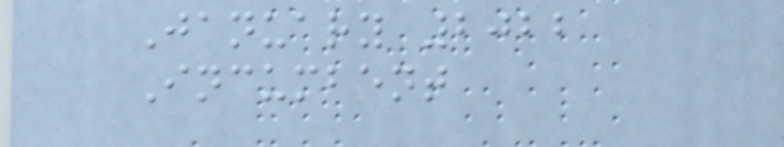January 2022
Incumbent
